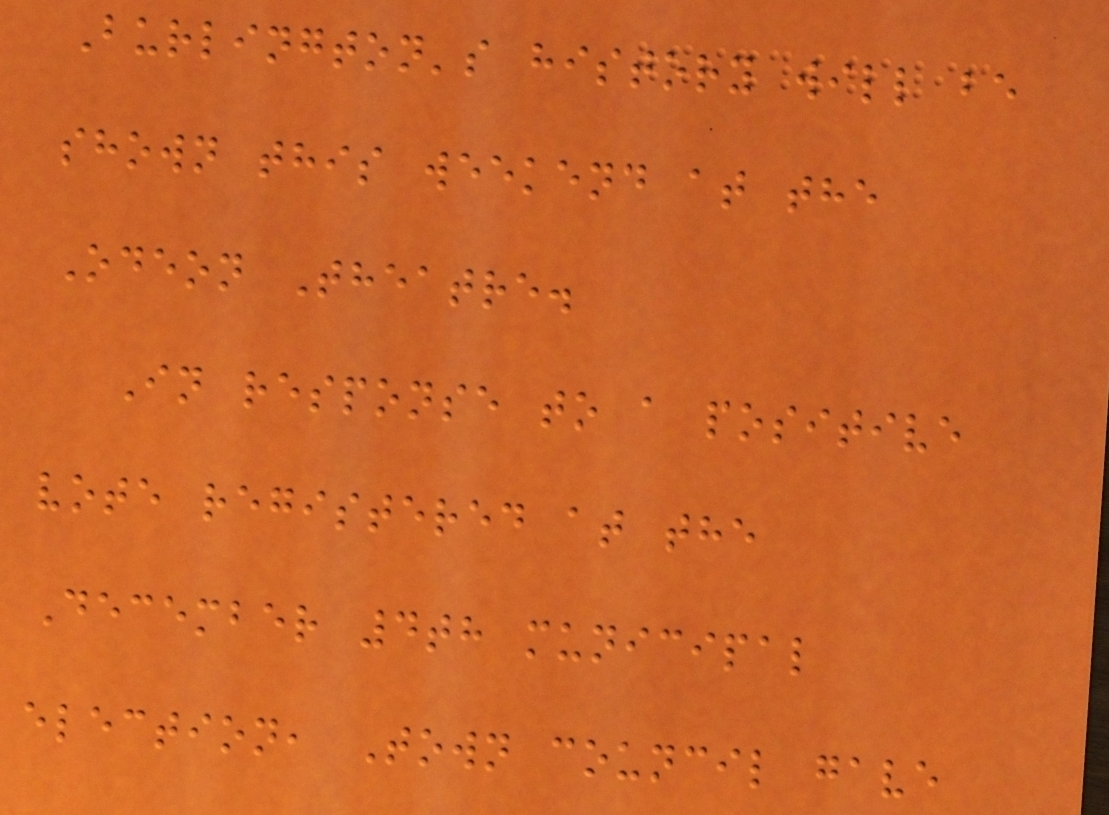Burlington's history will be
shown this weekend at the
Odeon Theatre.
In response to a positive
vote registered at the
December 4th municipal
election, Town council gave
